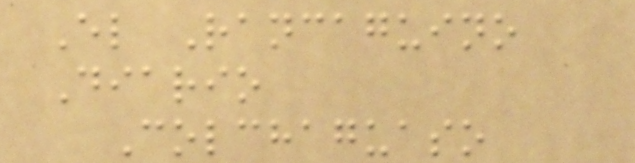El Rancaguino
Diario
Colchaguaso
